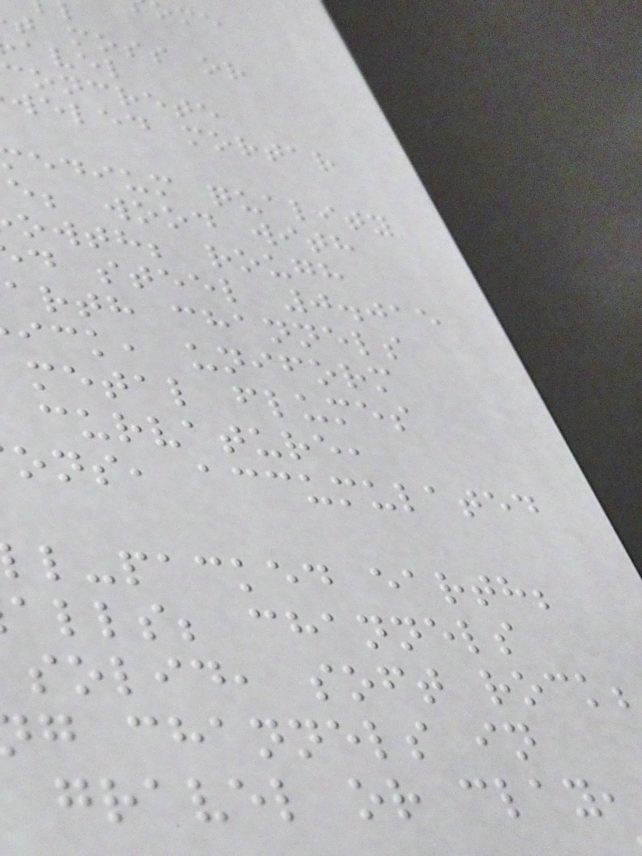t moss or
oncrete
weled mortar
edium quality
e; wood with
owth; rough
d steel 0.015
arth channels
ick, uniform
metal flumes
curvature,
ons, accumulated
l-packed earth;
alls; channels
solid, soft rock;
g channels in
gravel or clay,
